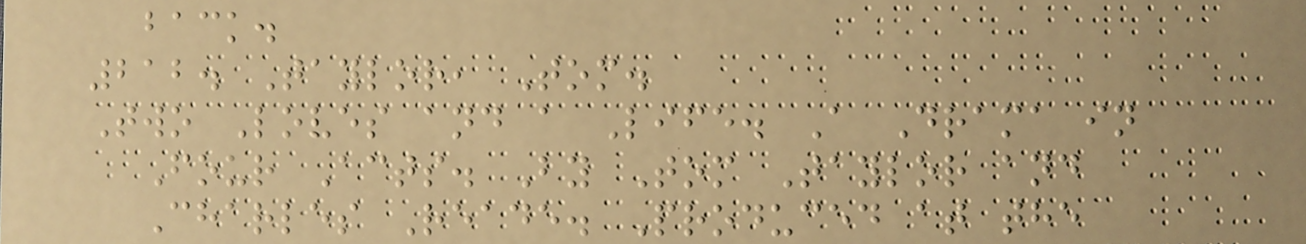back.
212. Taylor, Tom.
Two Loves and a Life. A Drama in
Four Acts. By Tom Taylor and
Charles Reade. Produced at the
